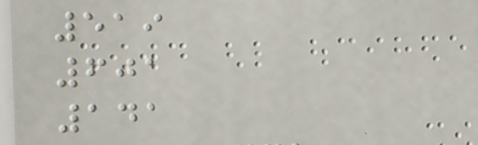519
601
141
